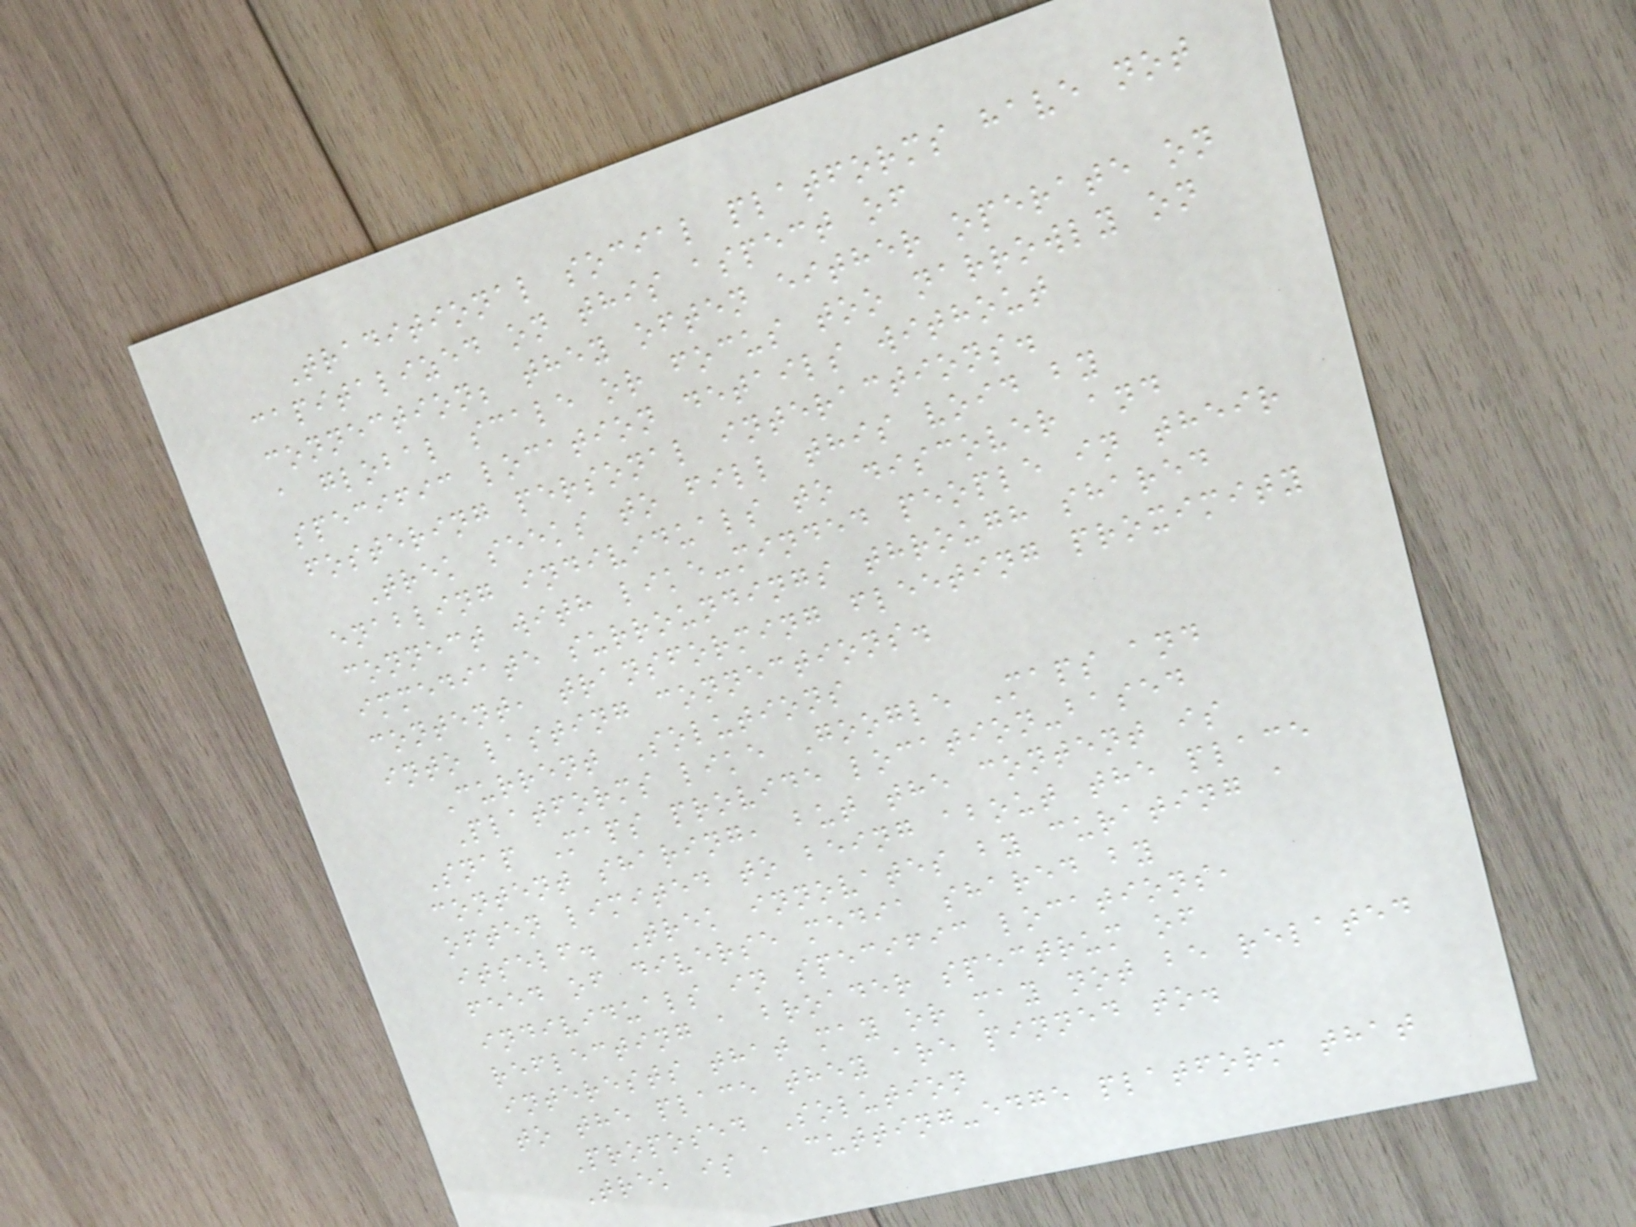Traditional social platforms have not
capitalized on this aspect of
connection; they often either operate on
a global scale or focus too narrowly on
specific location details without
fostering personal interactions.
Trek seeks to fill this void by
enabling individuals to discover and
connect with like-minded people in their
immediate surroundings through shared
content, transforming fleeting proximity
into lasting connections.
Current Solutions
Platforms like Google Maps and
Snap Maps provide location-based
content sharing, but the content is
often limited to being about the place
itself. Trek innovates by curating a
feed of diverse media shared by
individuals in specific locations,
reflecting a broader spectrum of
interests that may or may not be related
to the place they are pinned to.
Proposed Solution
Trek is a cutting-edge platform that
